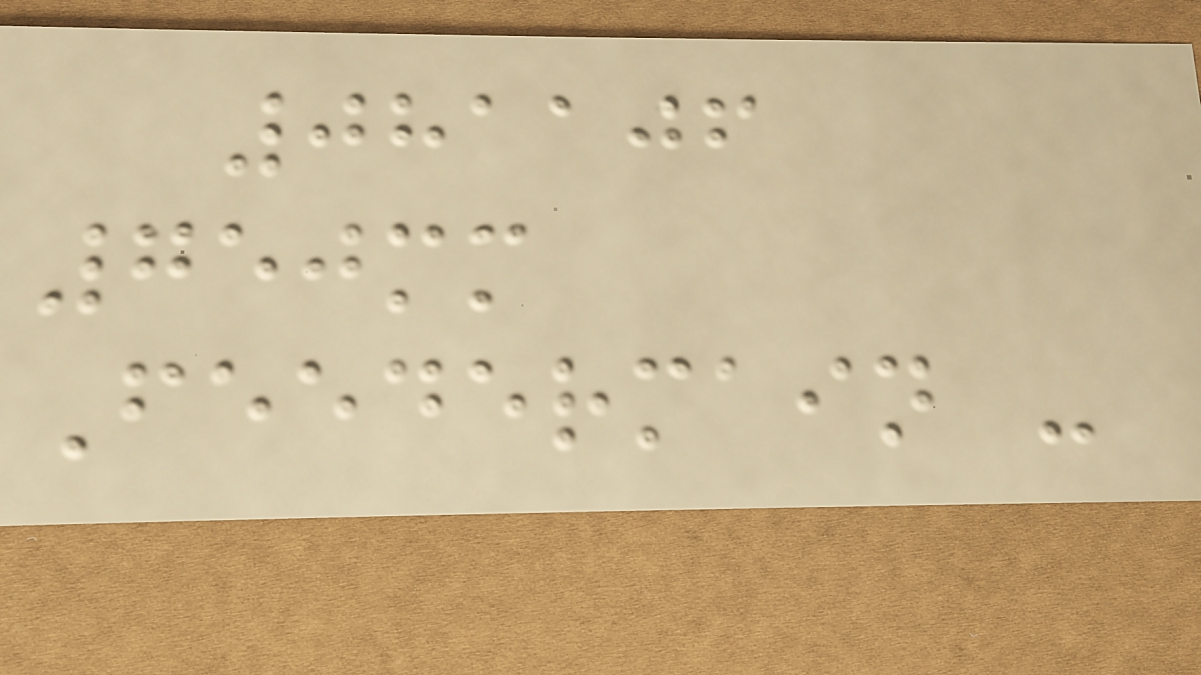081106
750mm
Feedermain -
